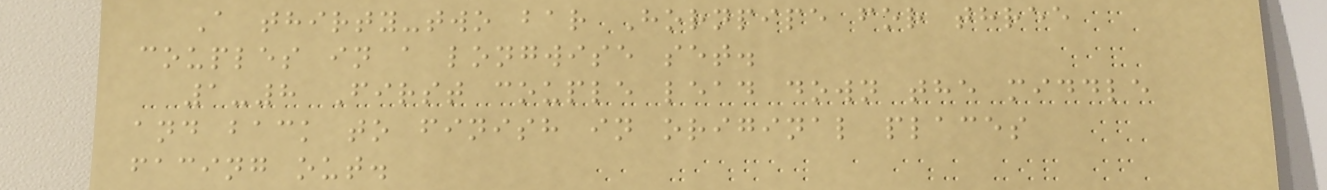A thirty-two bar Hornpipe for three
couples in a longwise set.
1-8 First couple lead down the middle
and back to finish in original places
facing out.
